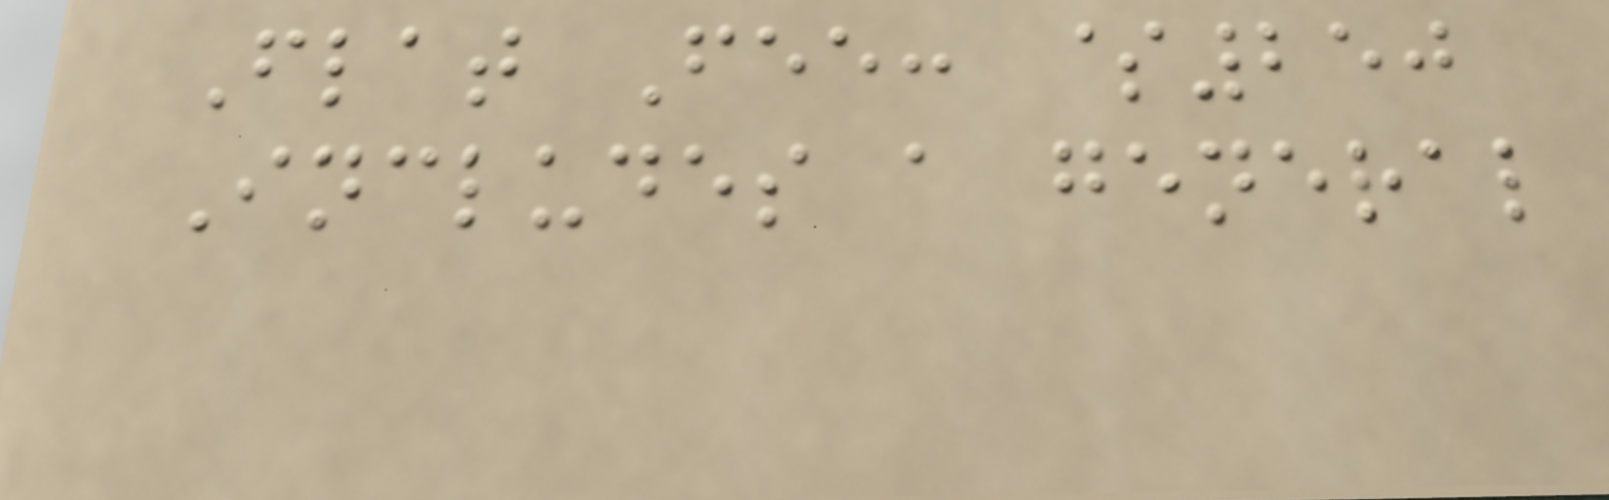Flat Fee: $250
Includes a general
